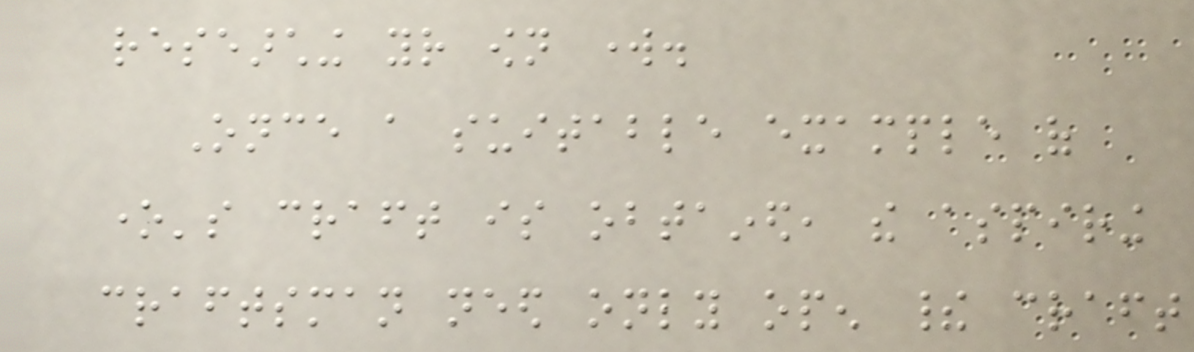researching your own work.
Once a suitable example of
one's craft is obtained, the aspiring
craftsman need only open their craft
